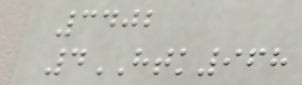3402
4HTK968
